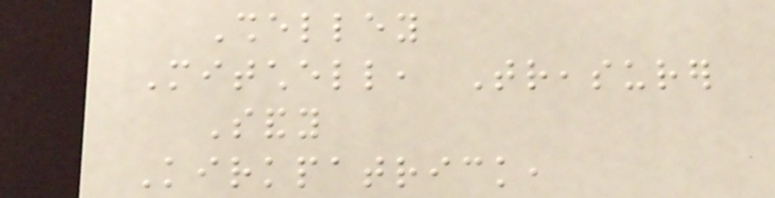Shelley
Mitchell, Treasurer
Sandy
Kirkpatrick,
